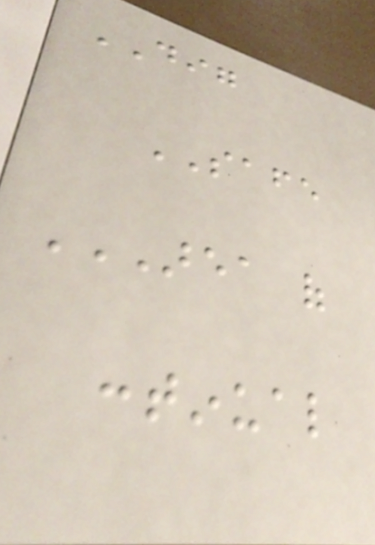DIG
SAFE
AREA OF
CONTINUAL
